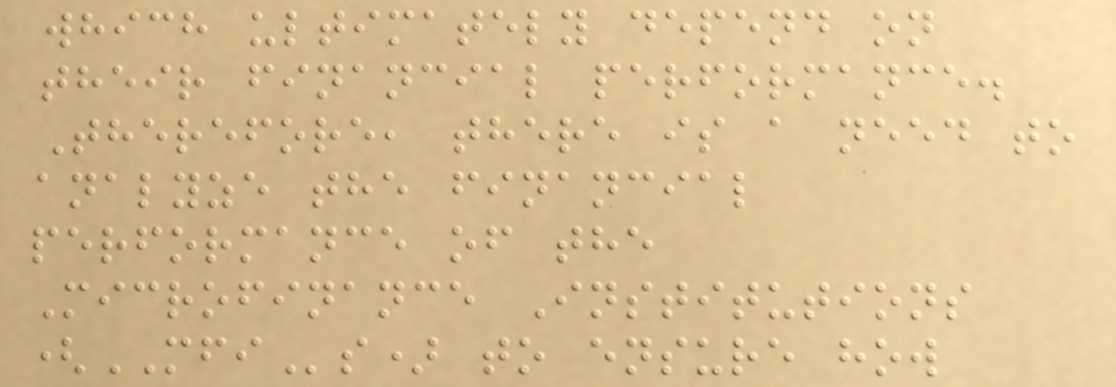which ultimately depend on
their financial performance.
Therefore, there is a need to
analyze the financial
performance of the
Microfinance Institutions
(MFIs) to ensure how
